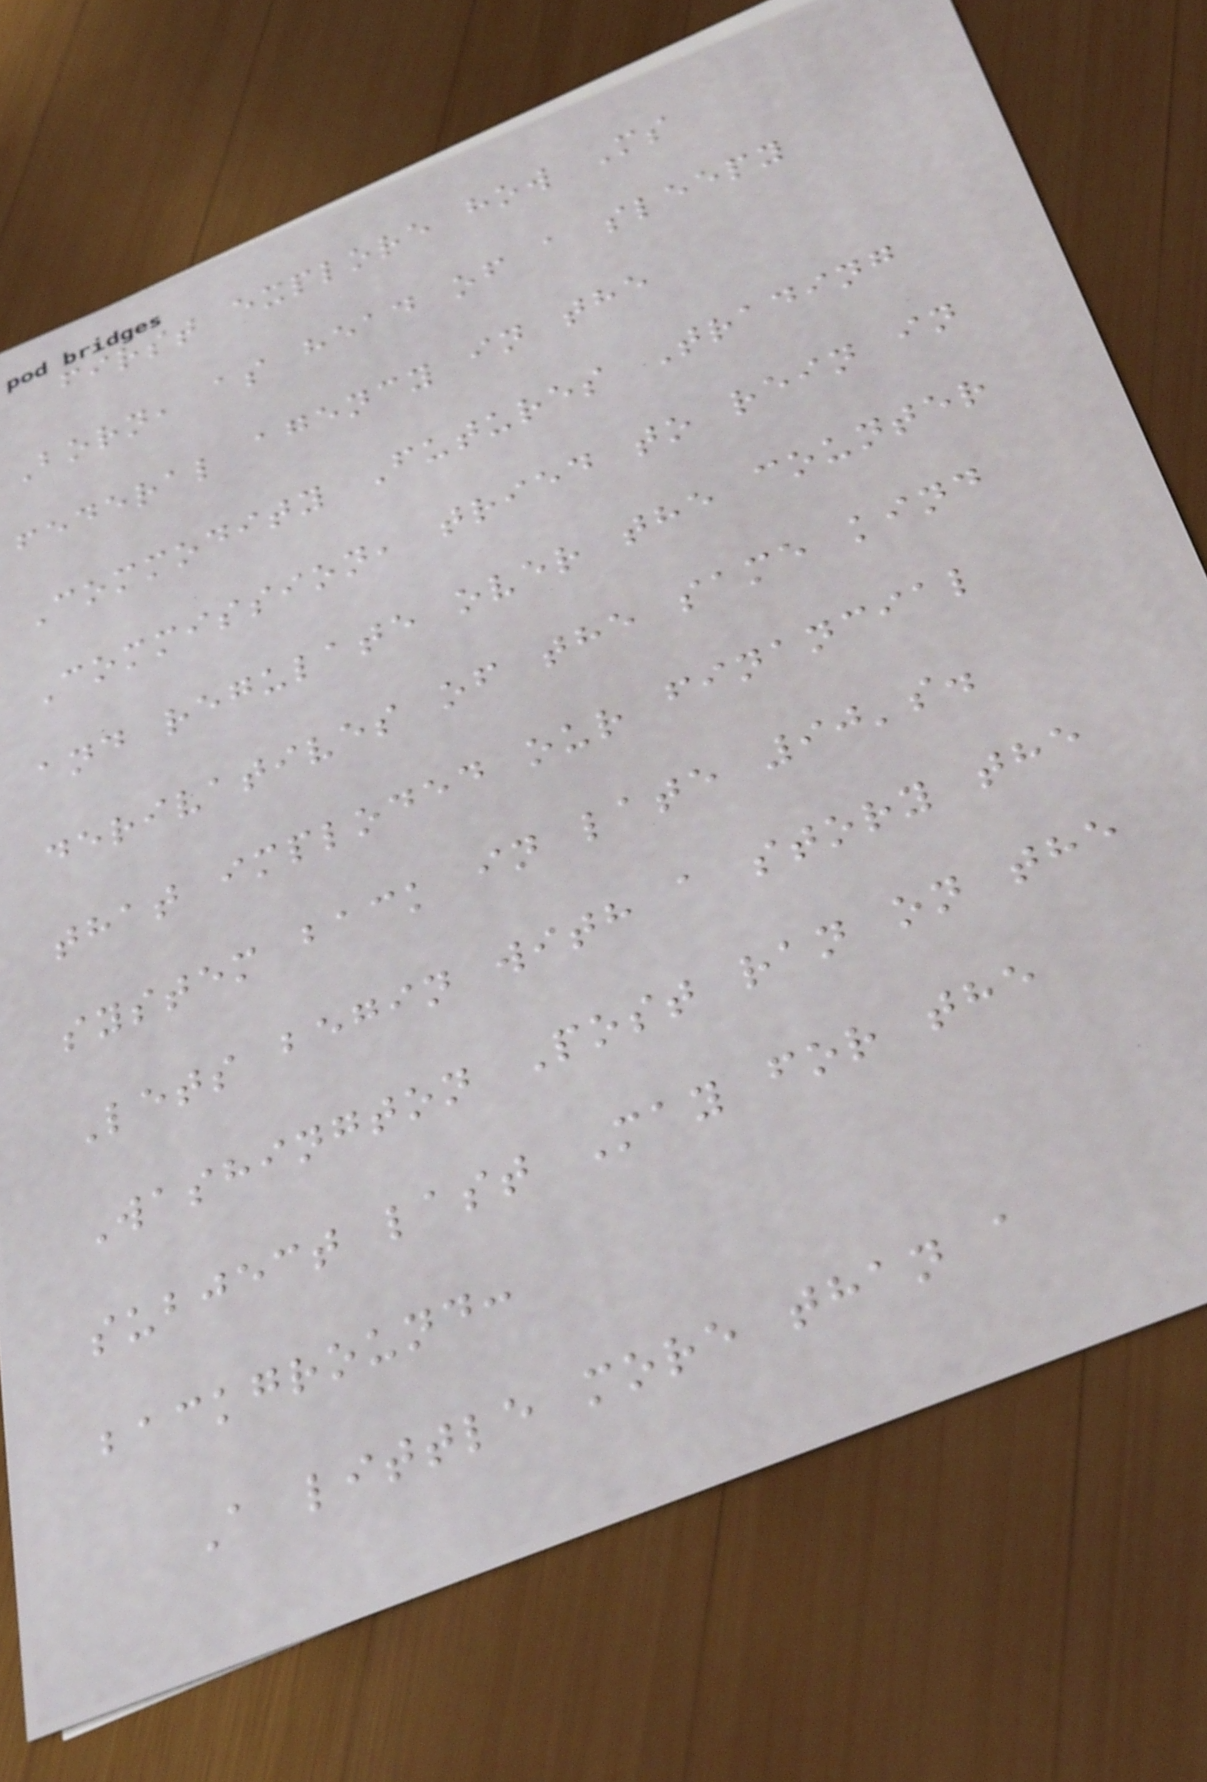first explore how Ms
Born, as head of a sleepy
federal agency in the
Commodity Futures Trading
Commission, tried to rein in
and regulate over the counter
derivatives of the same kind
that imploded our financial
system back in late 90's.
Lets begin with a story the
Washington Post ran on the
subject last May for the
background:
A little more than a
